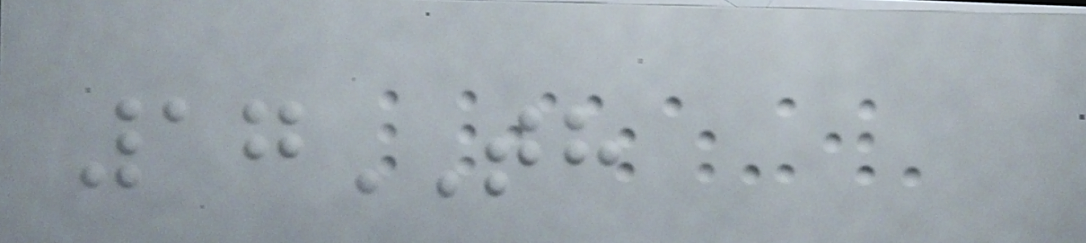17TH
